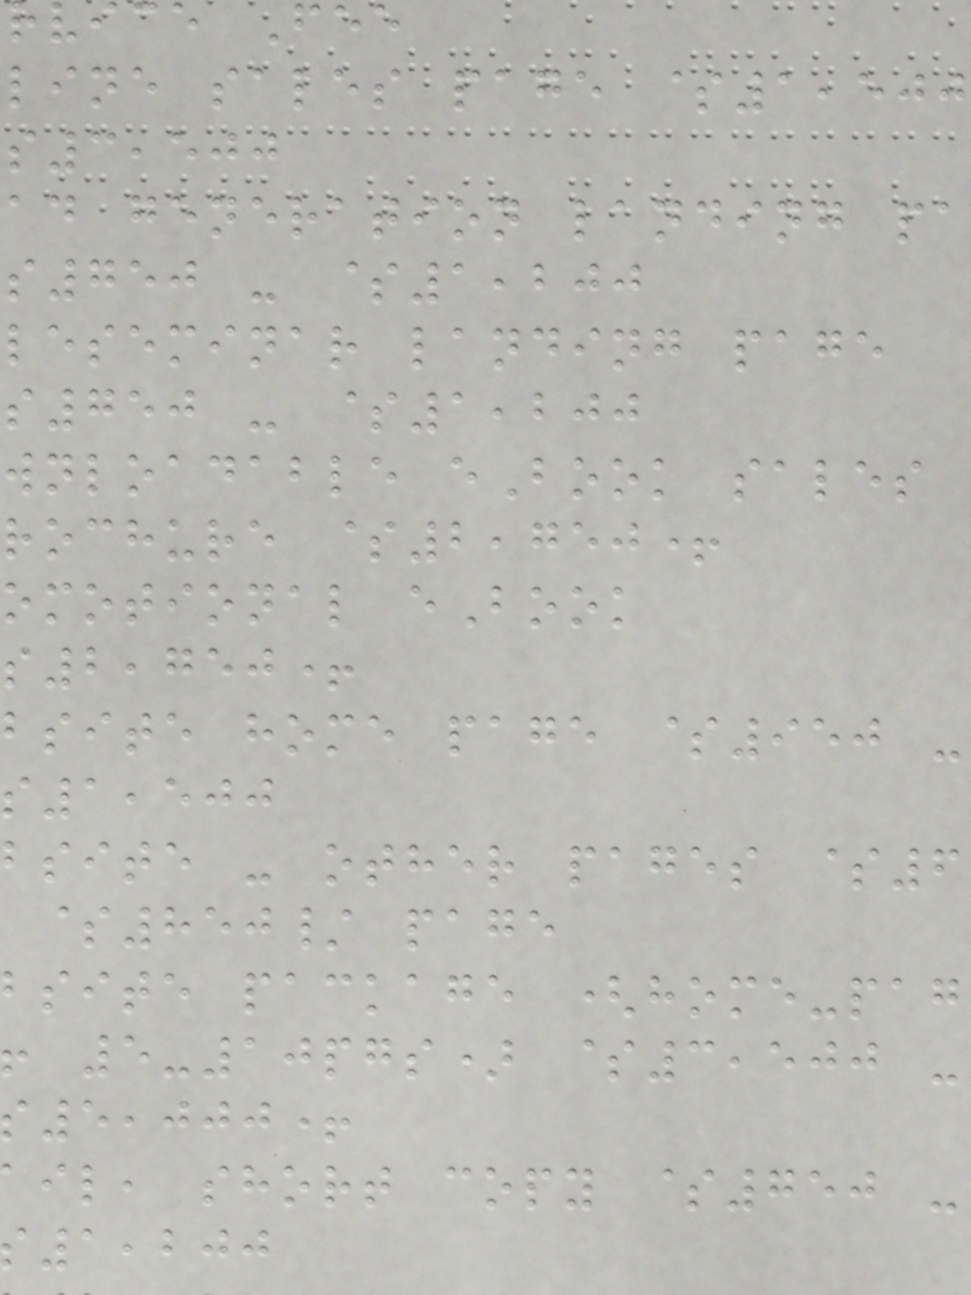vice Fee
line sales page $1,500
3,500
ad generation landing pa
750 - $1,200
leseminar landing page
750 - $1,200
wnloadable eBook sales
rochure $2,750+
omotional eBook
2,750+
bsite home page $950 -
1,500
bsite - other pages $6
$850/ page
bsite package (home-pag
5-10pgs) $3,500 -
5,000+
il, short copy $750 -
1,200
